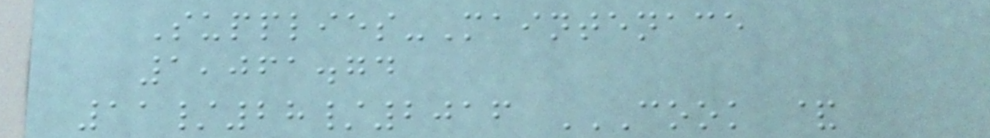Supplies-Maintenace
1,061.74
11/28/2016 COOK &
